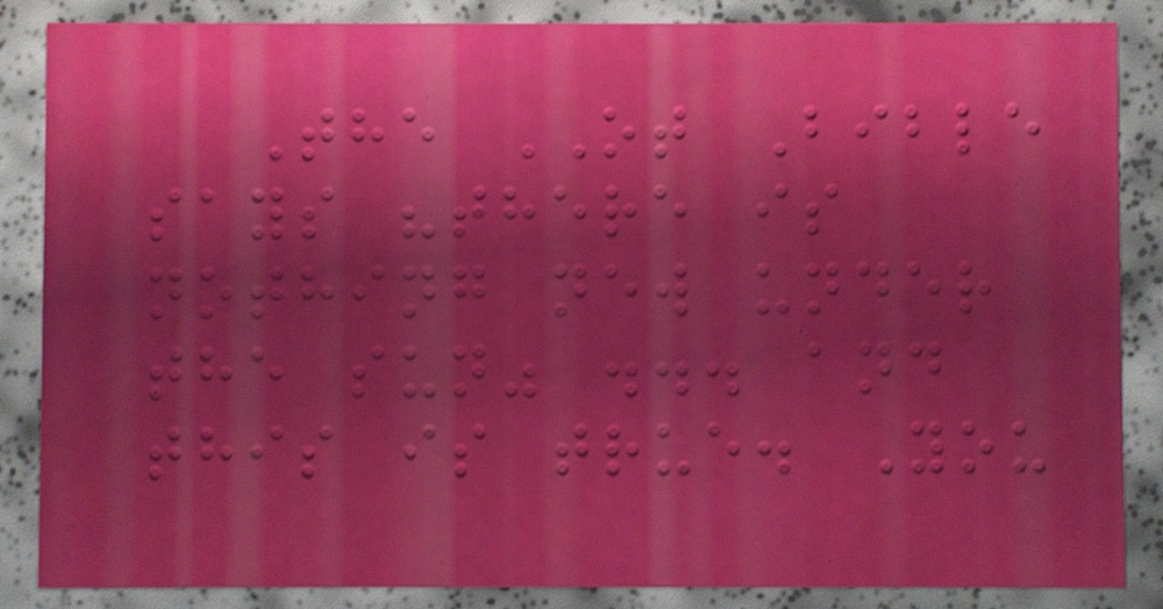The OT Bible
says "there is
nothing new under
the sun" ... and
this is true. You
